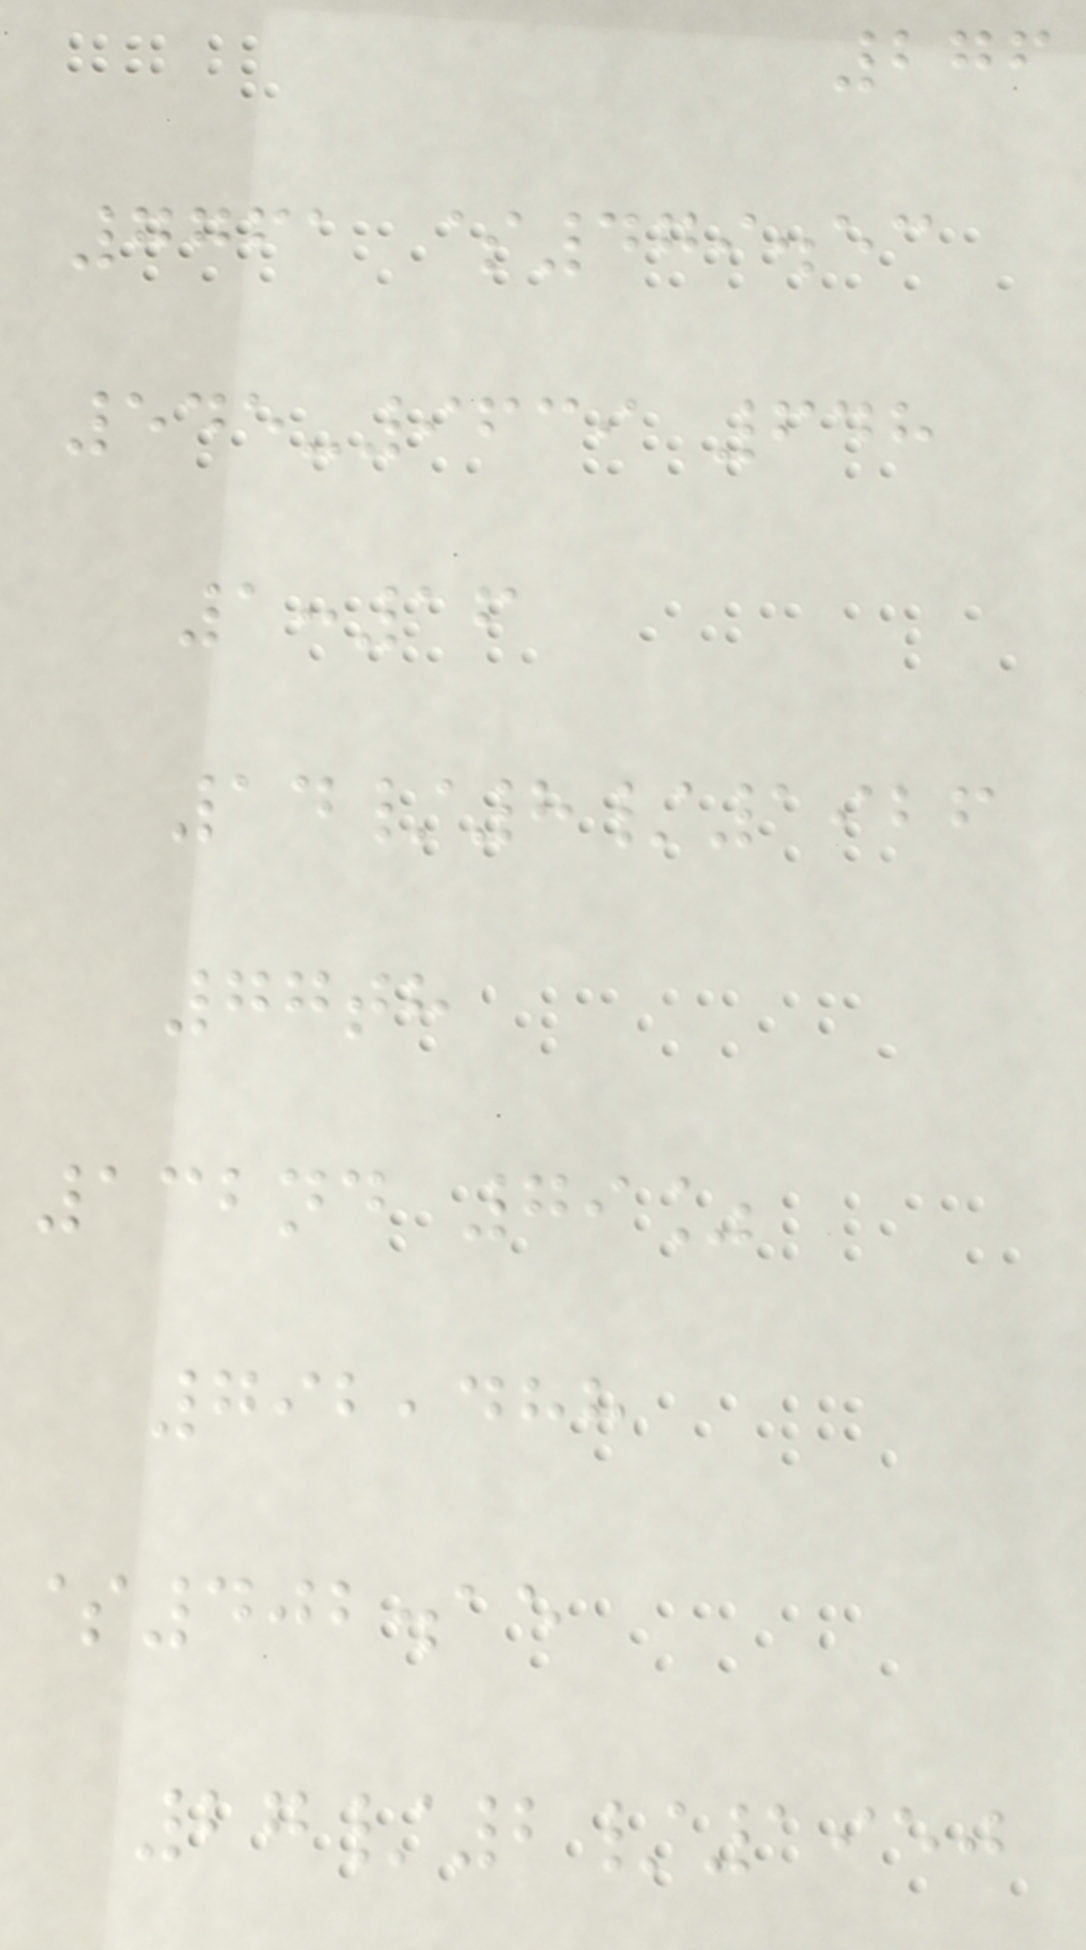276
7761 $479.53
545-9639 648
1:16
14/8/1926
77th
132nd 79%
792,488
$402.15
27/2/1950
